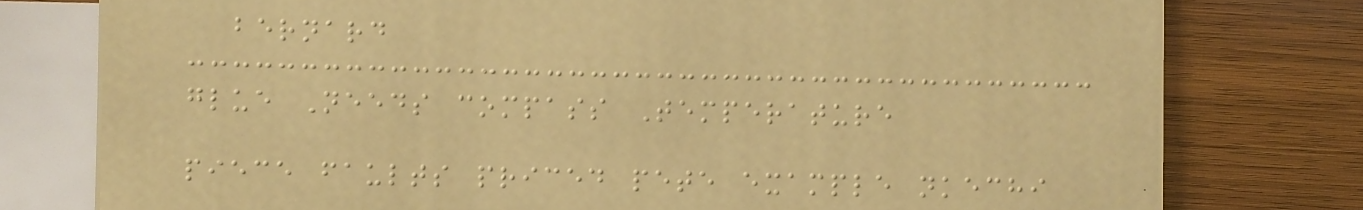bernard
glue Needs compass Temperature
piece faults priced pete example nkechi
